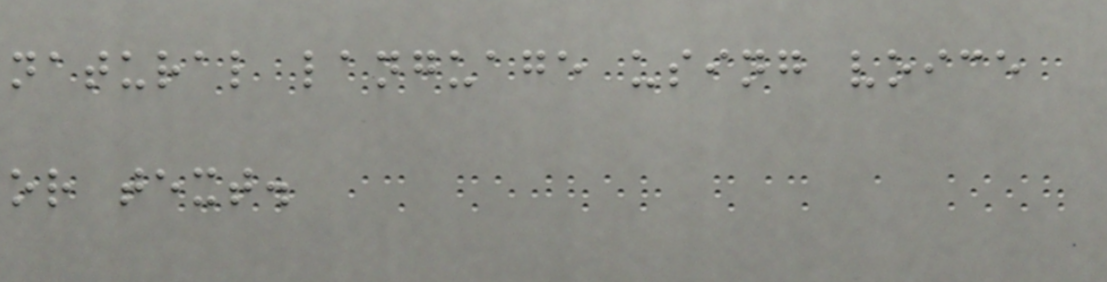natural language using voice
or text.
